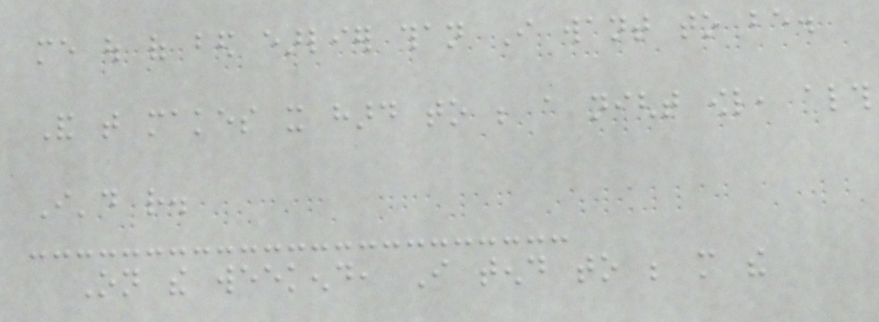me out of bed earlier than I want to be.
And that makes it hard to be a night owl, although
I'd rather.
On the weekend, I tend to be more the
